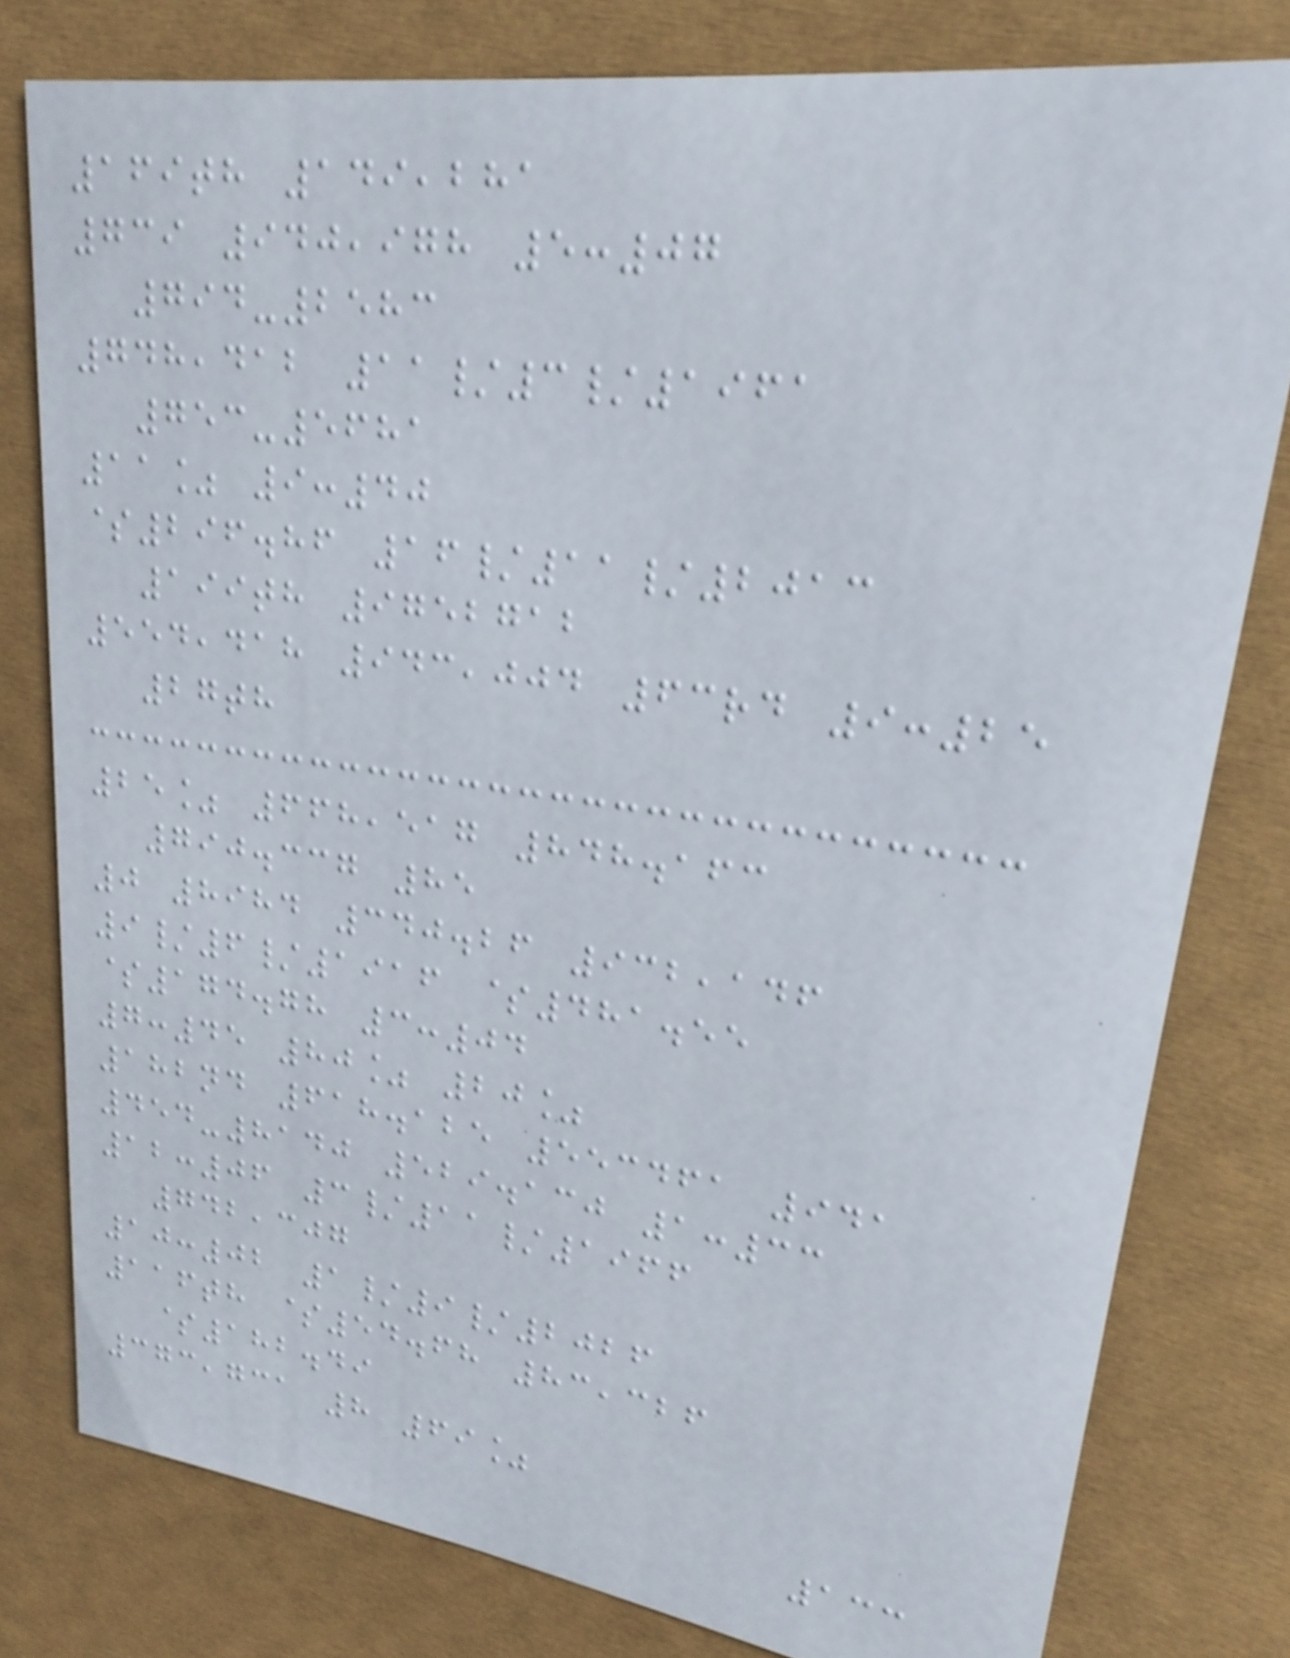169th 149,281
739 940,978 5:07
794-2583
748,412 11/3/1961
753-5681
11% 9:40
$296.86 16/11/2013
199th 9752712
554,418 943,004 63rd 9:25
27th
25% 668,517 848.163
790.337 85
0 8984 340.26 932,146
9/6/1916 $481.55
$174.78 3:04
7:45 80% 20%
182nd 618.125 553461 941
454-8140 529.130 1:33
12:06 3/11/1966
742,307
10:02 1/9/2026
116th $54.68 83,326
$182.49
373,731 8 69%
133
